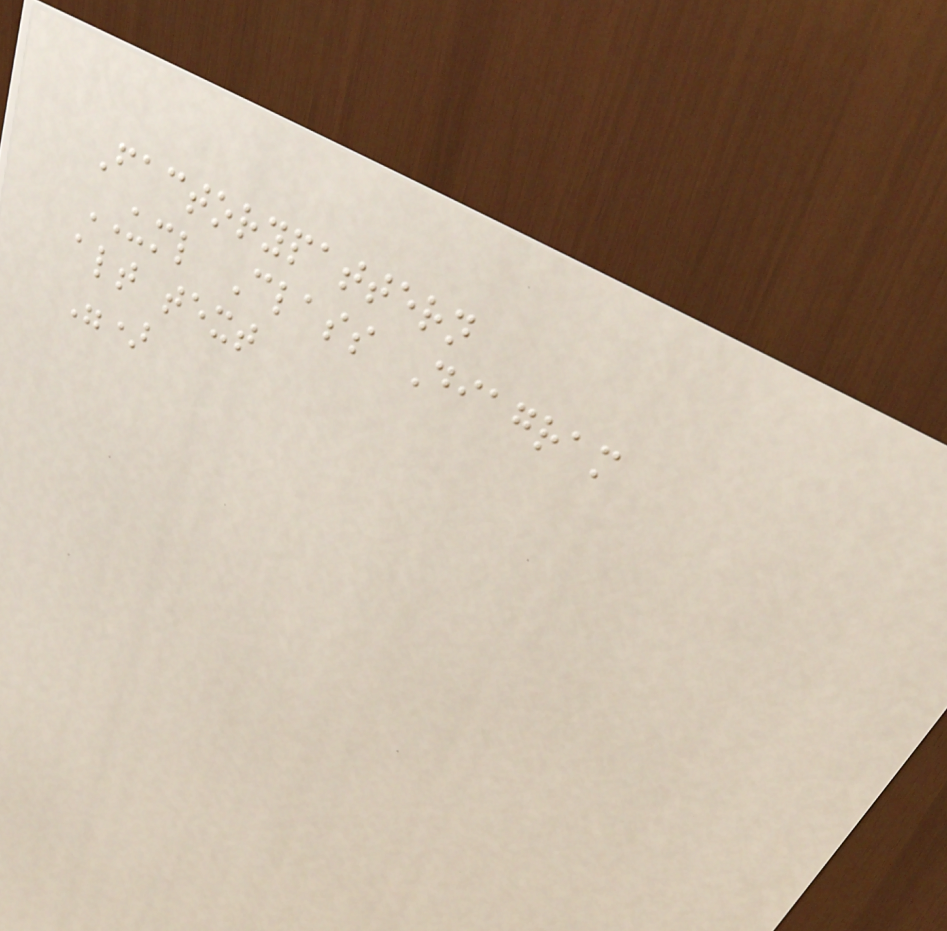Factorypattern
UML Class Diagram
alt text
")
